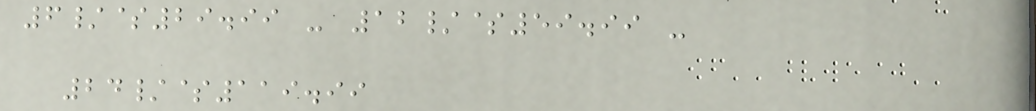6/$29.99 - 12/$59.99 -
24/$119.99
